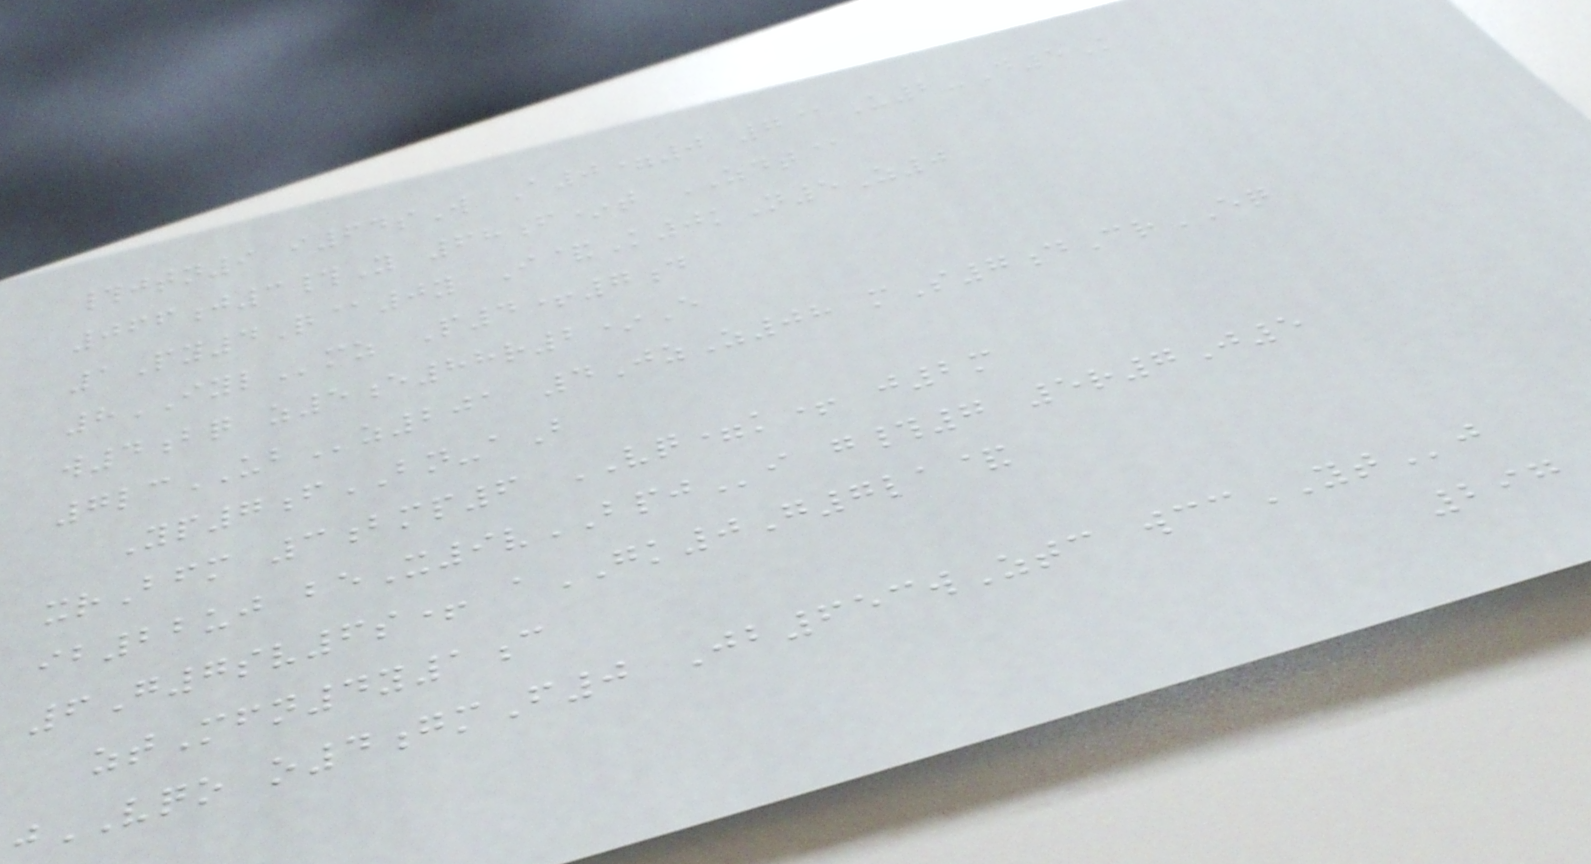#jtn9 i64sW A0=0 7@U2-D5K
066j3#Y 68f*t ZDT@
1Py4Q@0y I&K0kN5Z0
8IYLmz P4+7d
w4bq z5e88r2*E
7lcUBz201 4JzZ08 mS7dCrEQ
Yp7fBN-aB
xrBfm 3bmp6 VQ=k+ j2m
ib22uj beX9vBPJi g#7 5r7J5
6G7sv6s+ aGK0G7la&
ztMfn4y1c
jVQO o4gmF0 Jb653wZtc wccYTj
297
